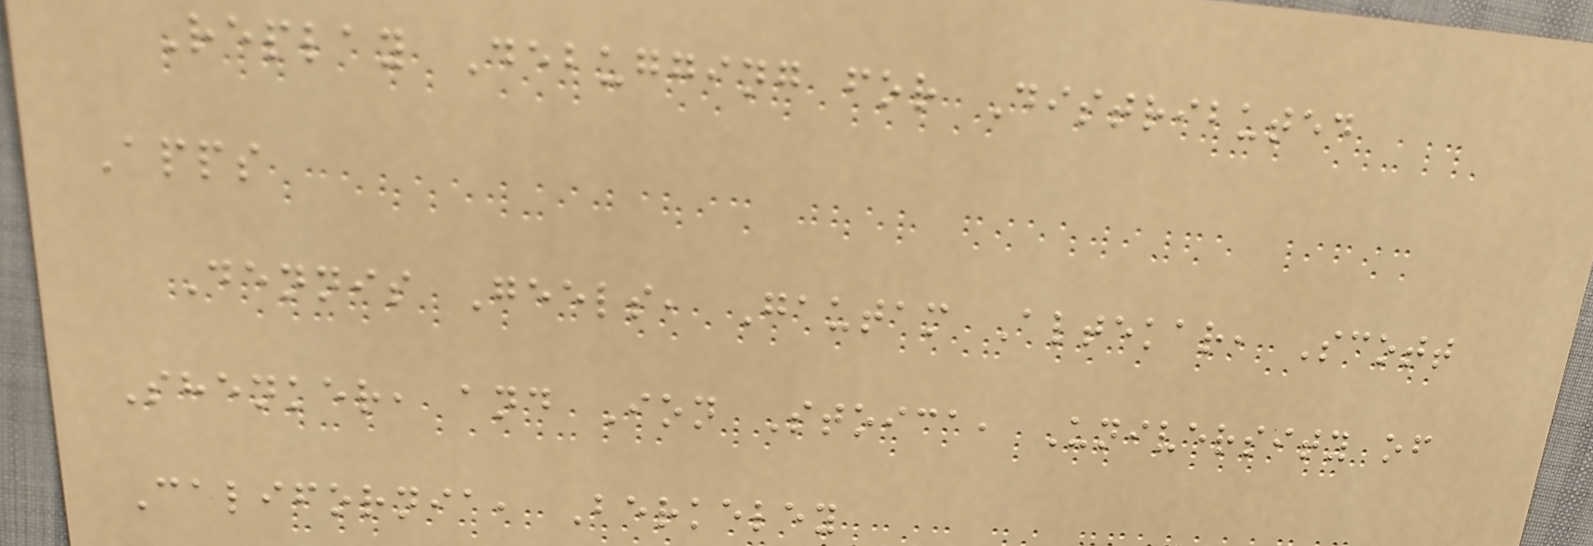Replay Debugging for Distributed
Apps
Dennis Geels, Gautam Altekar, Scott
Shenker, and Ion Stoica, University of
California, Berkeley
